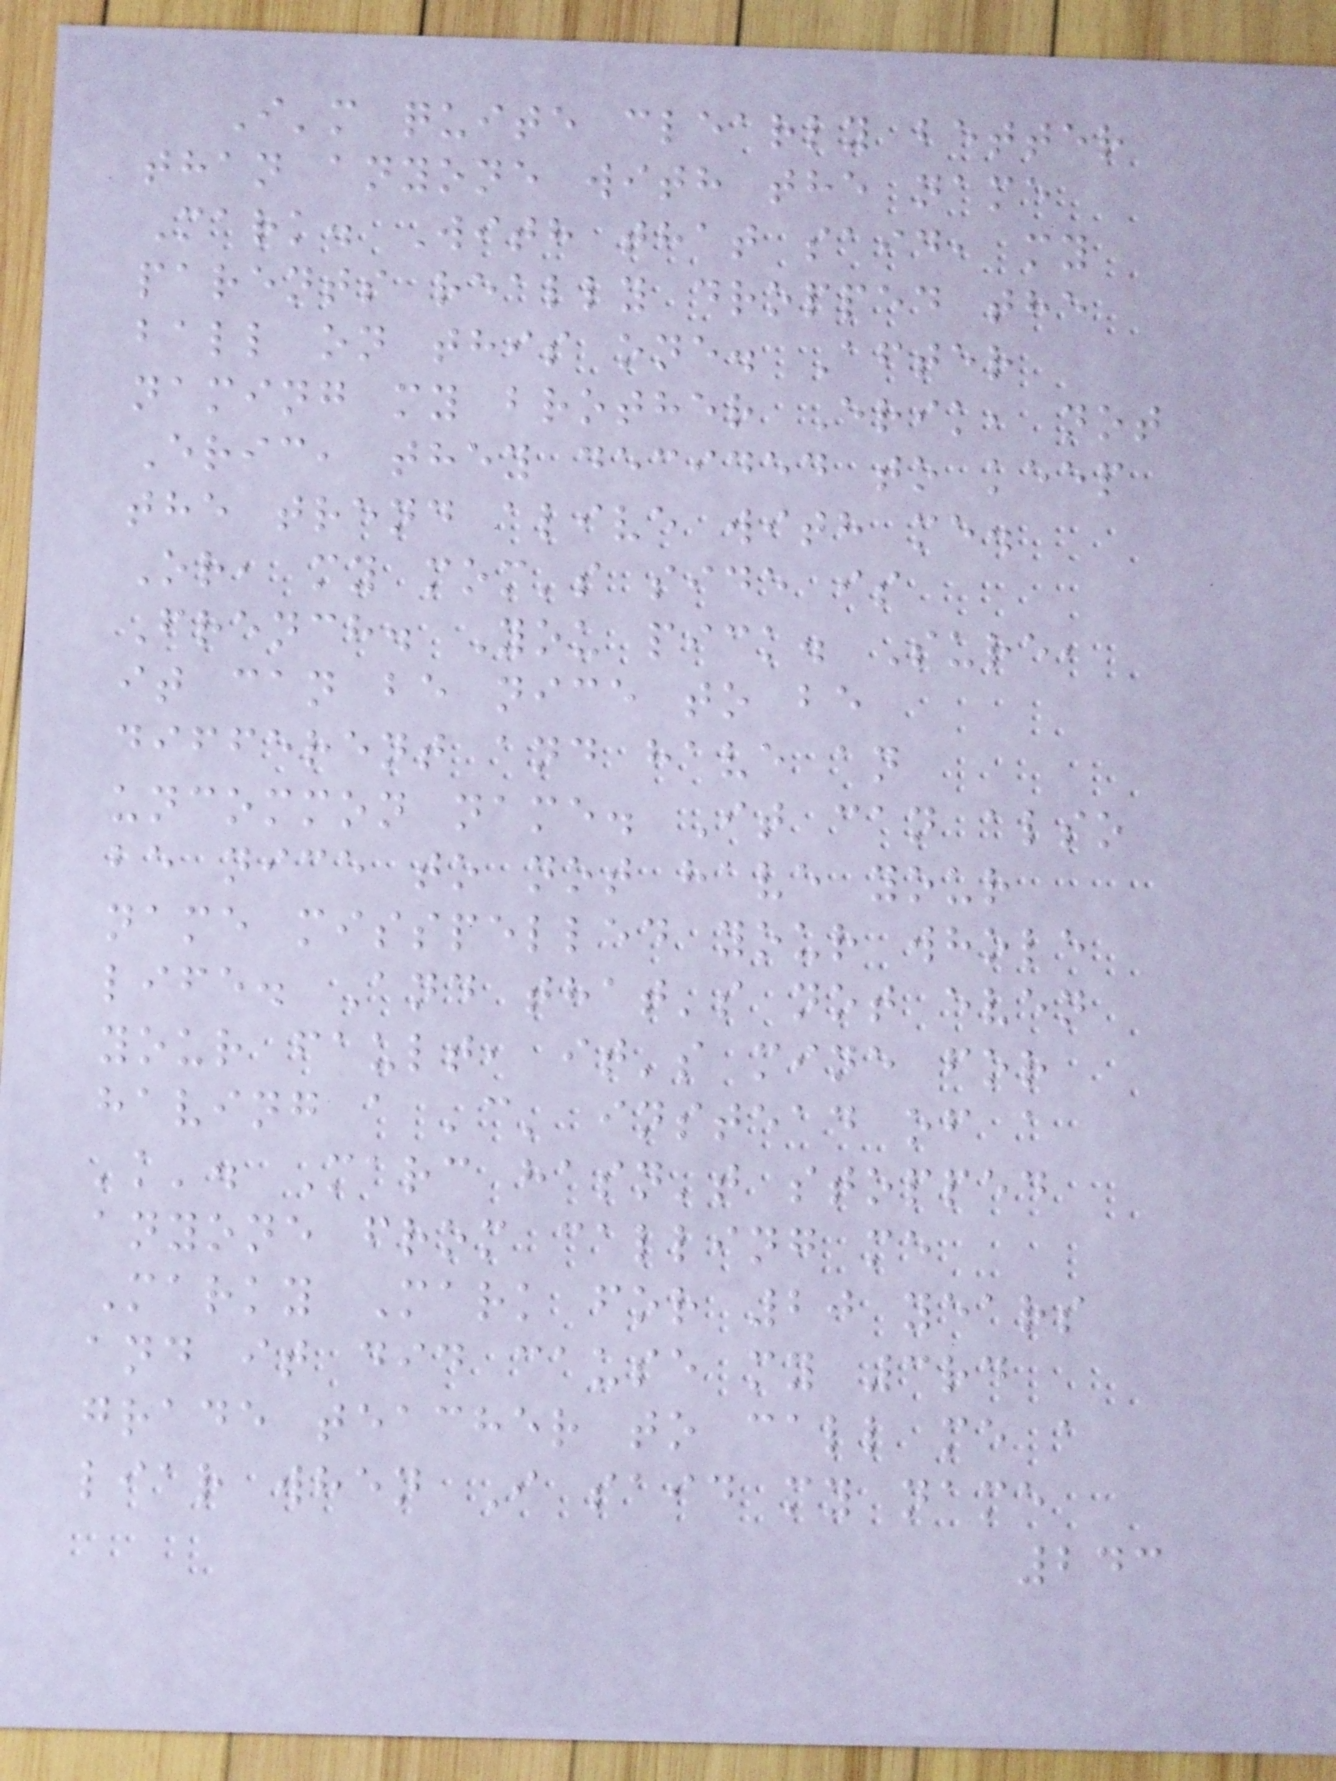I'm quite clearly better
than anyone with the name
Mark. With that said, my
parents really dropped the
ball on this one. After
naming my brother Erik, not
Eric, they decided to keep
the trend alive with me.
Or, my mom's side is
French. You pick. Sure,
it can be nice to be
different and have an
uncommon name. It can also
be nice to not have your
name misspelled your whole
life. And that's not even
your fault, it's mine for
having a 'c' instead of a
'k'. Marc hasn't stopped
anyone from calling me
Marky Mark for 20 years
and it did cause my 3rd
grade teacher to call me a
liar when I said my name
243
